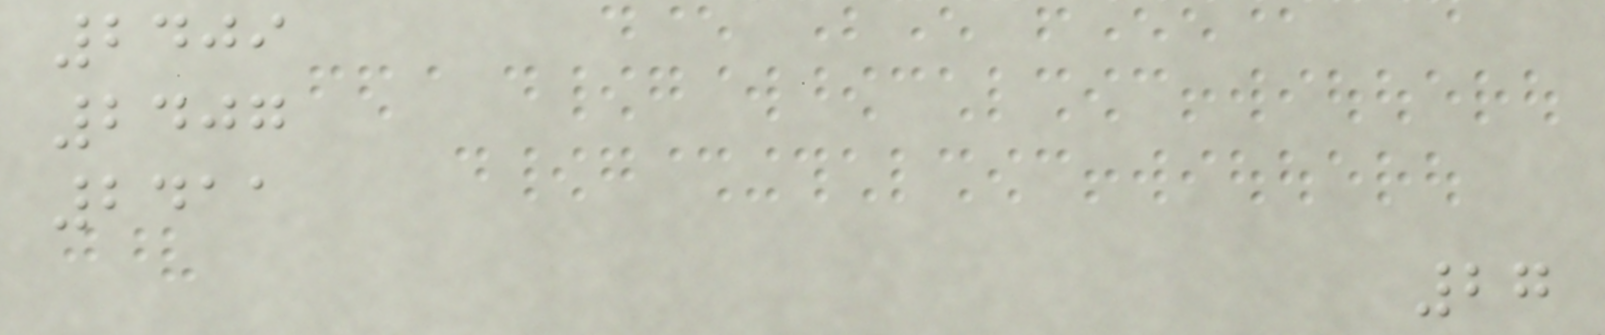2409
2407
2411
27
